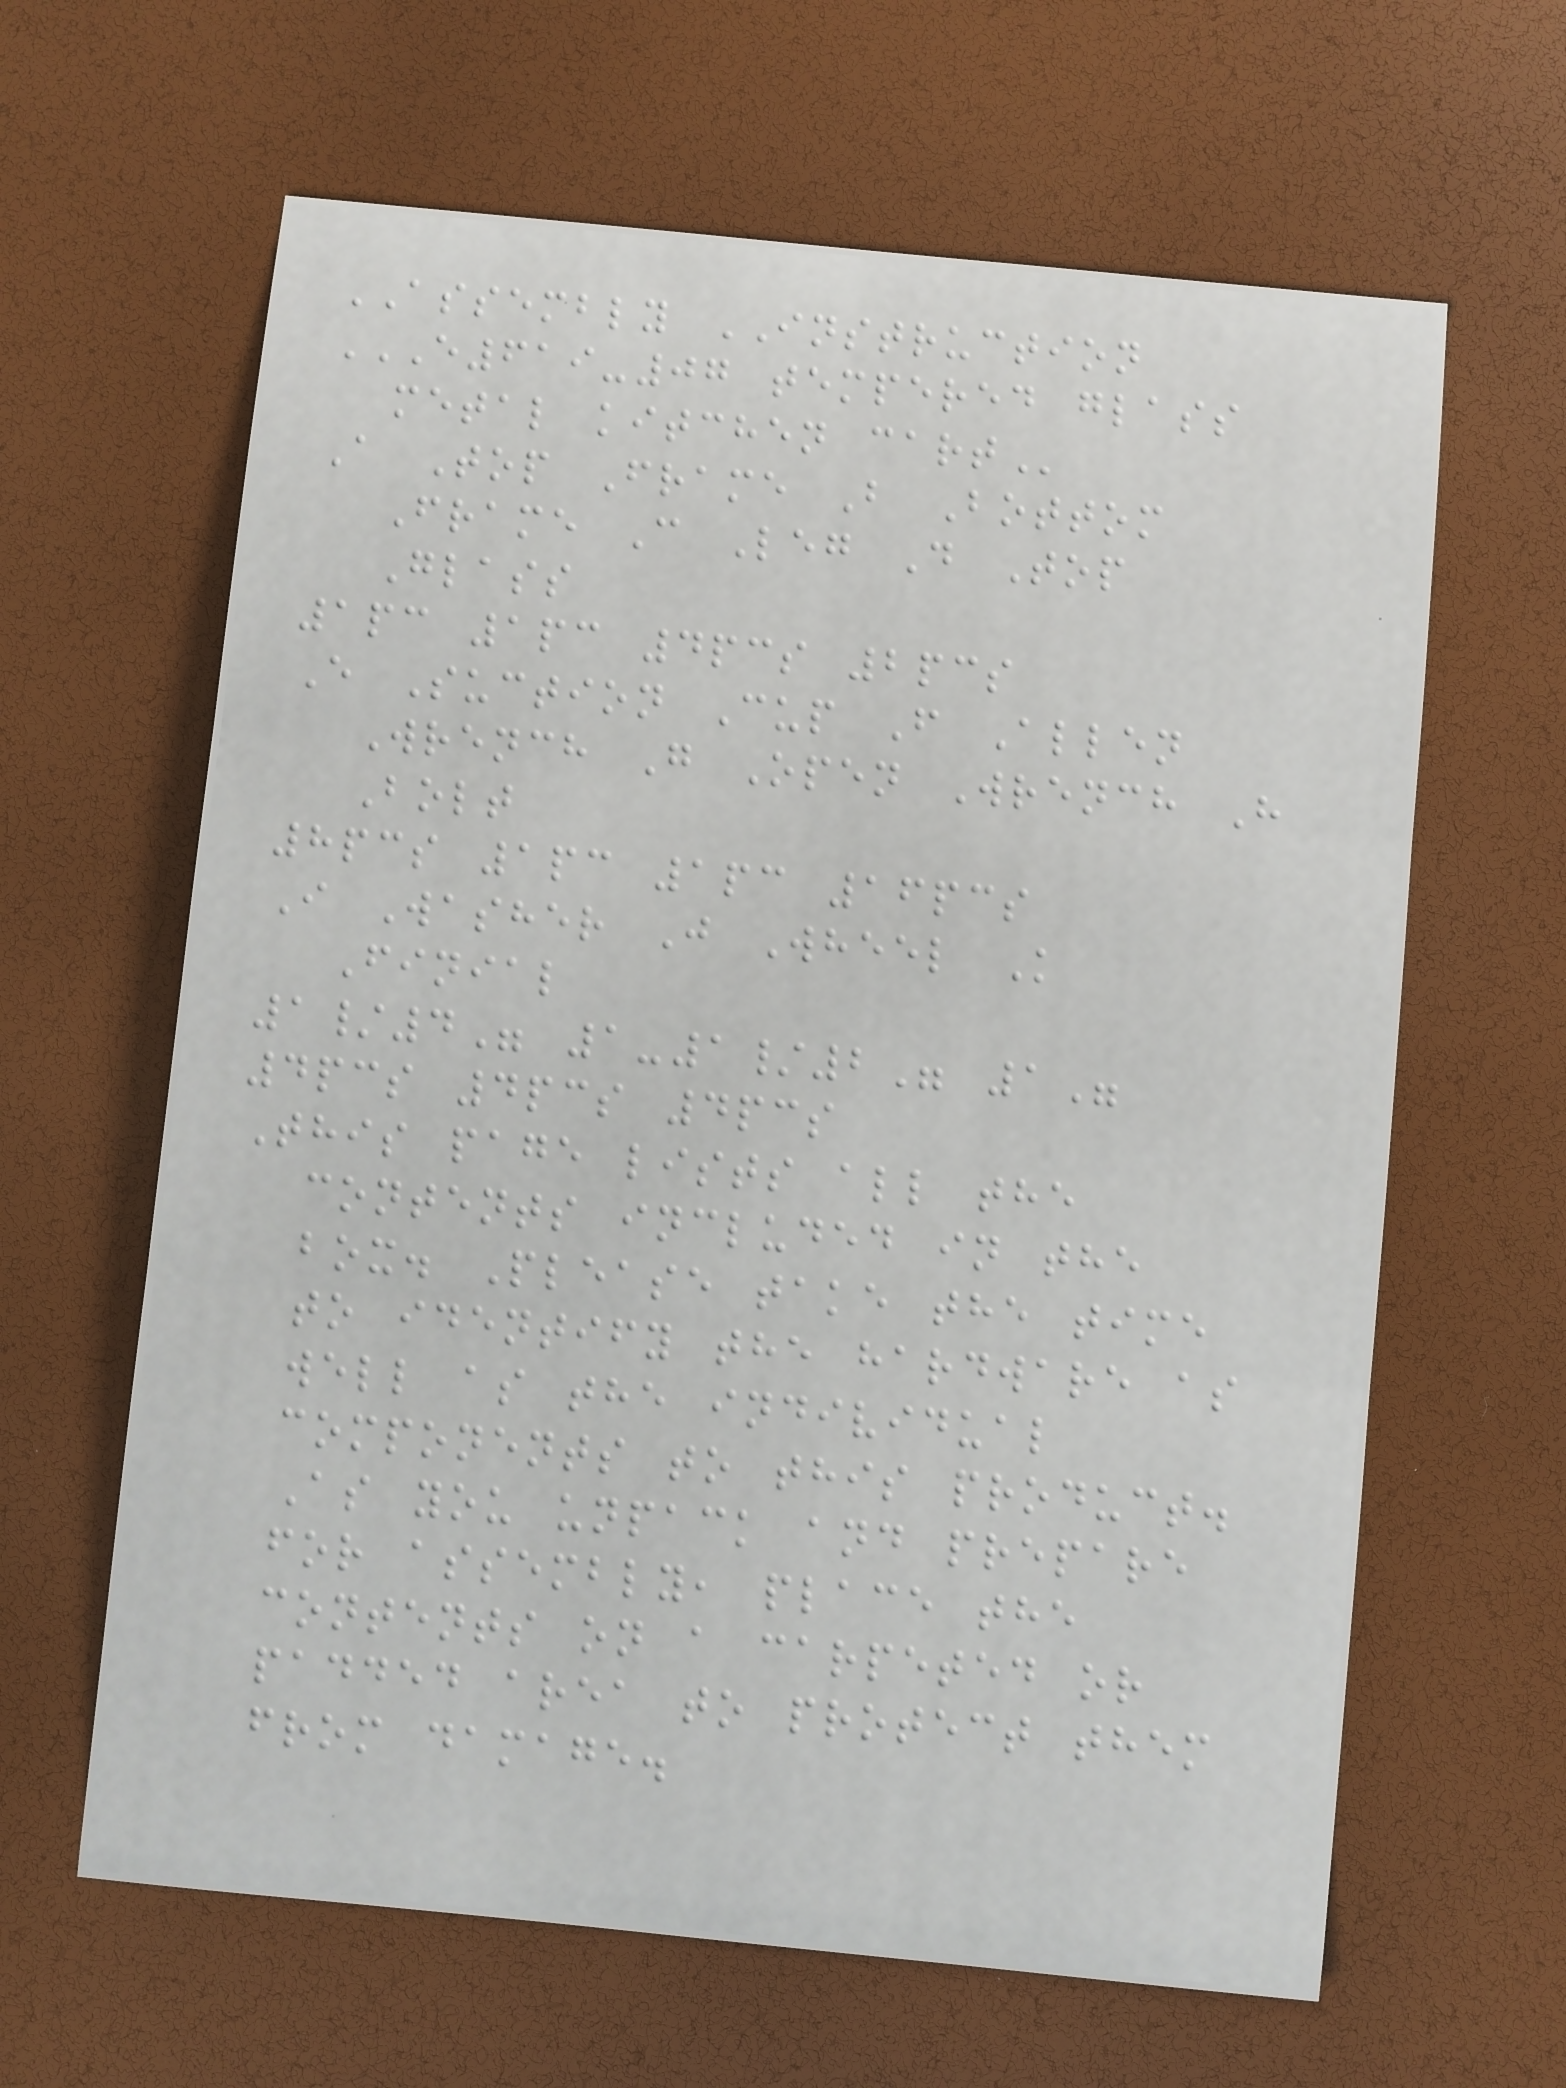ASSEMBLY INSTRUCTION
E619-07 TEMPERED GLASS
METAL KITCHEN CART
A Top Frame B Bottom
Frame C Leg D Top
Glass
1pc 1pc 4pcs 2pcs
E Suction Cup F Allen
Wrench G Open Wrench H
Bolt
8pcs 1pc 1pc 16pcs
I Washer J Wheel K
Finial
1/4" 1-1/2" 1"
4pcs 4pcs 4pcs
This page lists all the
contents included in the
box. Please take the time
to identify the hardware as
well as the individual
components to this product.
As you unpack and prepare
for assembly, place the
contents on a carpeted or
padded area to protect them
from damage.
